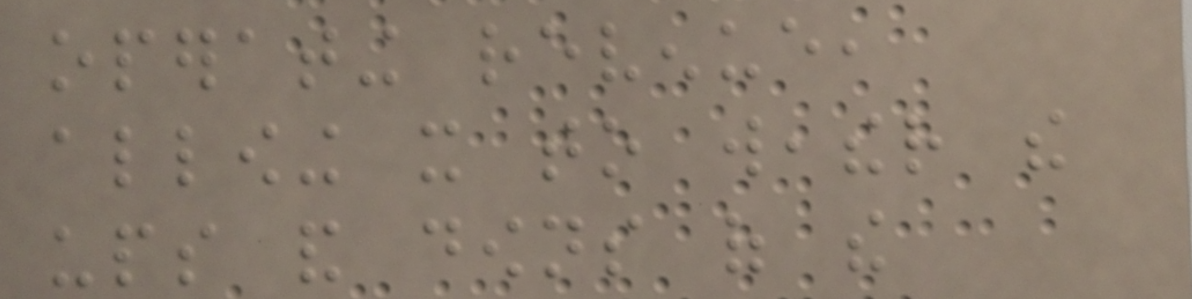operating revenue,
allowing it to weather the
ups and downs of the
